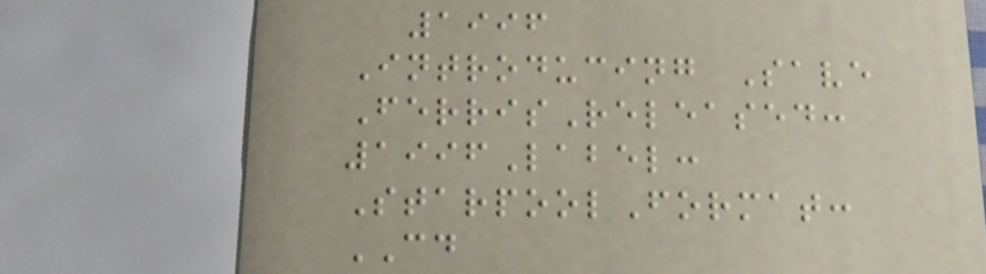1996
Introducing Save
FerrisReleased:
1996Label:
StarpoolFormat:
CD
